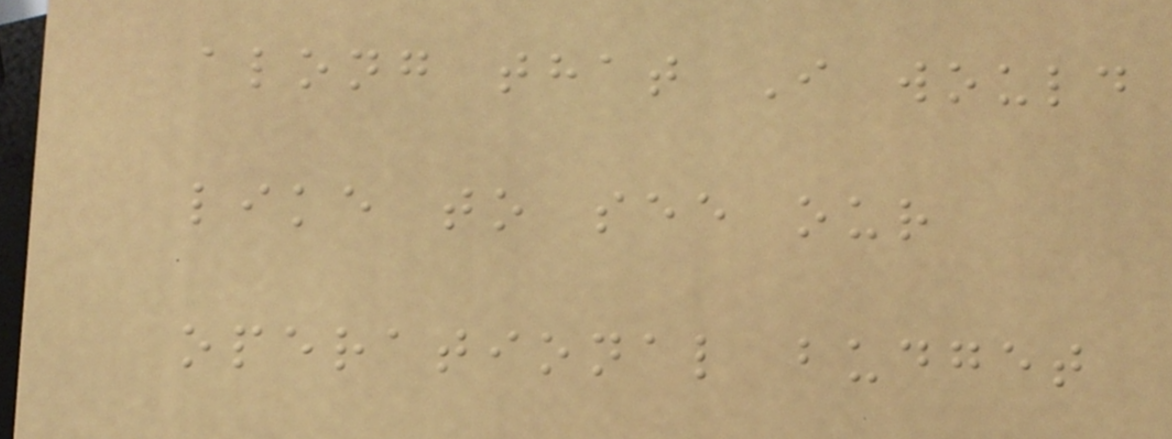along that I would
like to see our
operational budget
